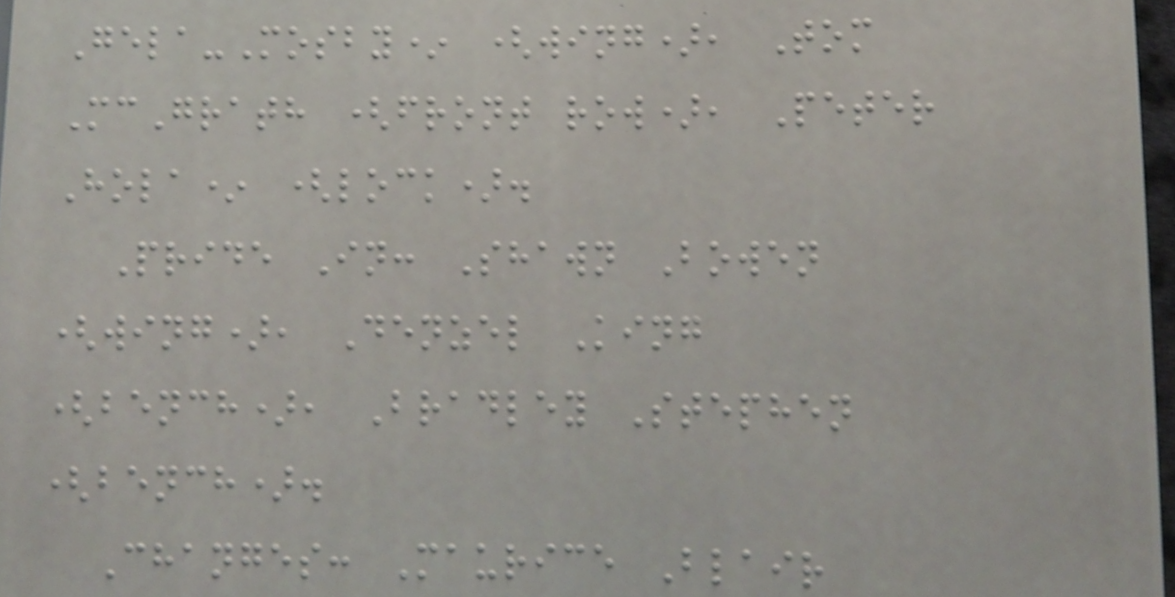Gela-Mosby* (wing), Tom
McGrath (front row), Peter
Hola* (lock).
Pride In: Shawn Bowen
(wing), Denzel King
(bench), Bradley Stephen
(bench).
Changes: Maurice Blair
